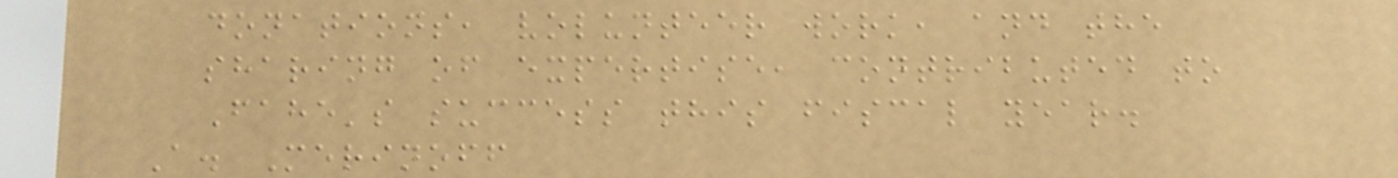donations, volunteer work, and the
sharing of expertise, contributed to
Fahe's success this fiscal year.
A. Merinoff
